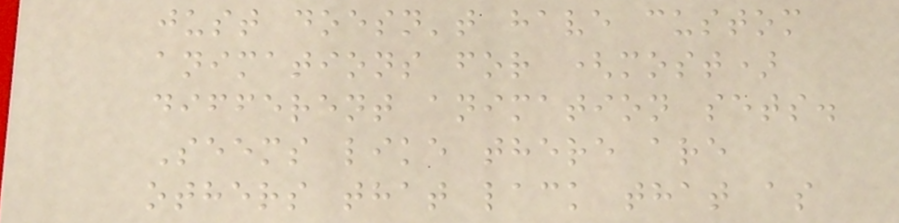just doesn't have custom
animations for (most)
different animation sets.
Seems like there are
others that lack that as
